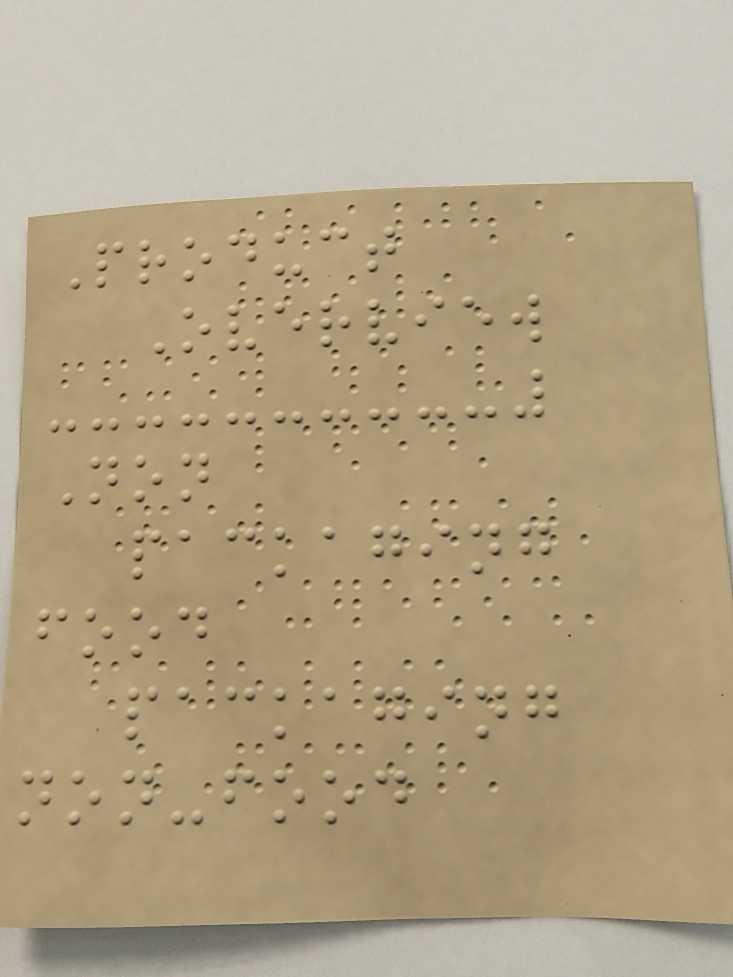Product
Overview
Non
packaging
food
packaging
non-food
